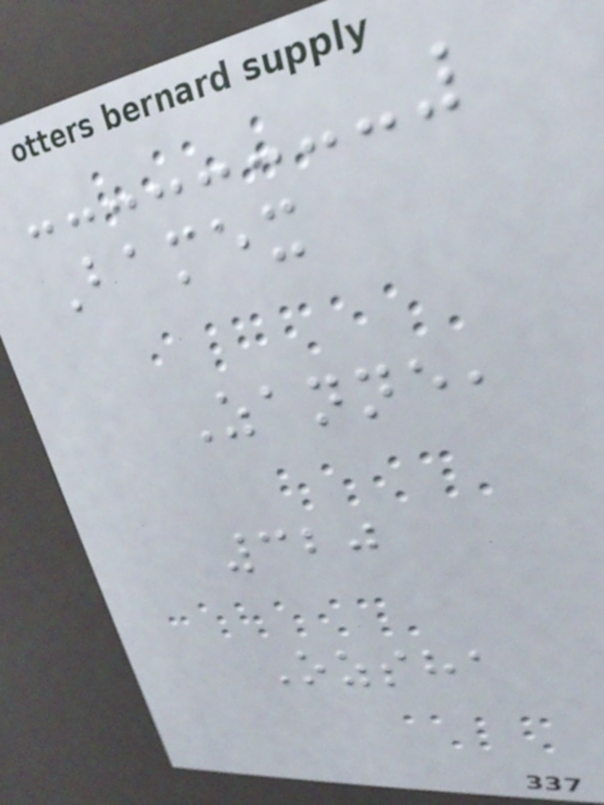Bamex
Zanne,
320
Ozsha
